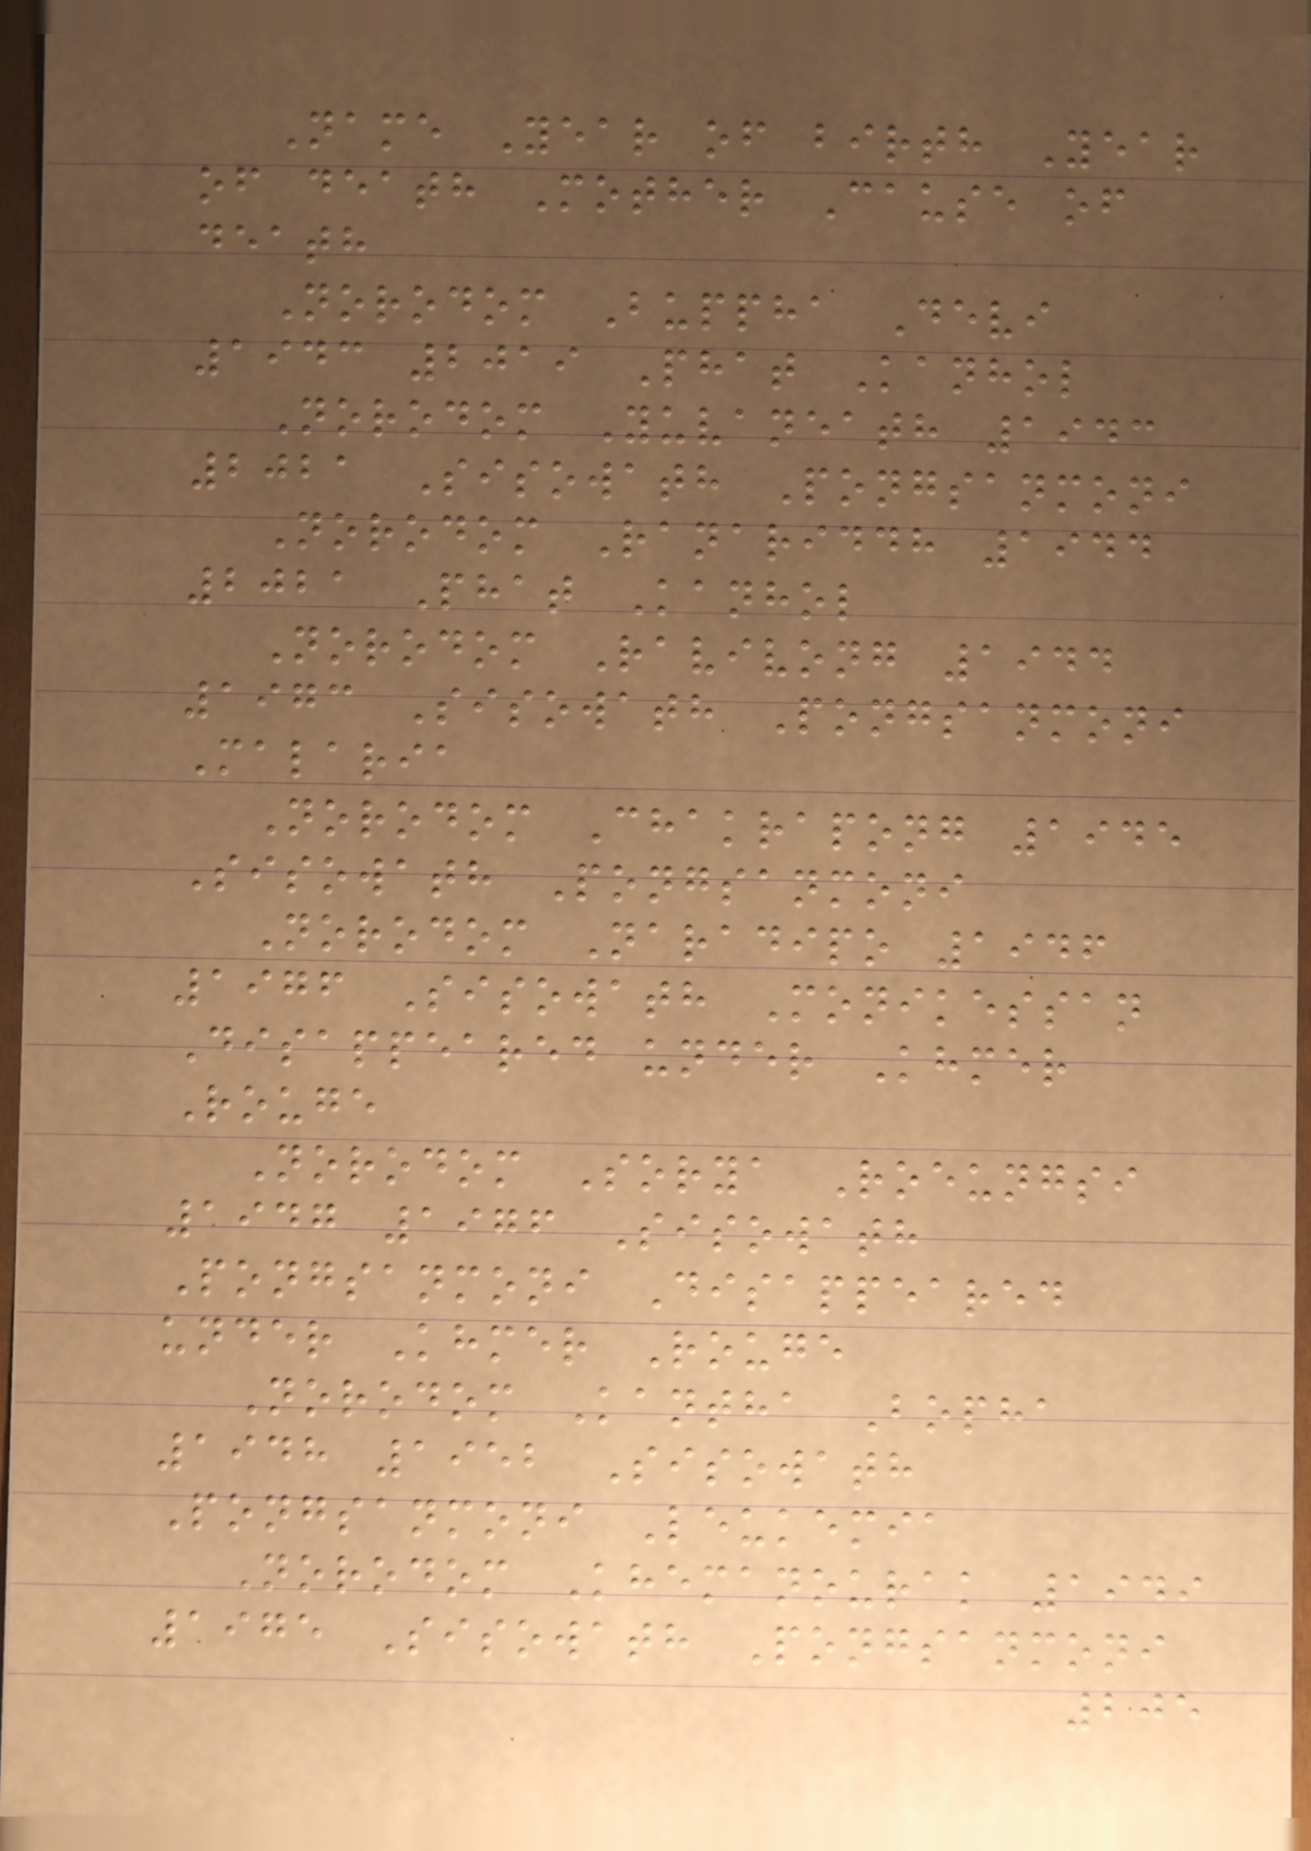Name Year of birth Year
of death Mother Cause of
death
Norodom Buppha Devi
1943 2019 Phat Kanhol
Norodom Yuvaneath 1943
2021 Sisowath Pongsanmoni
Norodom Ranariddh 1944
2021 Phat Kanhol
Norodom Ravivong 1944
1973 Sisowath Pongsanmoni
Malaria
Norodom Chakrapong 1945
Sisowath Pongsanmoni
Norodom Naradipo 1946
1976 Sisowath Monikessan
Disappeared under Khmer
Rouge
Norodom Sorya Roeungsi
1947 1976 Sisowath
Pongsanmoni Disappeared
under Khmer Rouge
Norodom Kantha Bopha
1948 1952 Sisowath
Pongsanmoni Leukemia
Norodom Khemanourak 1949
1975 Sisowath Pongsanmoni
205
